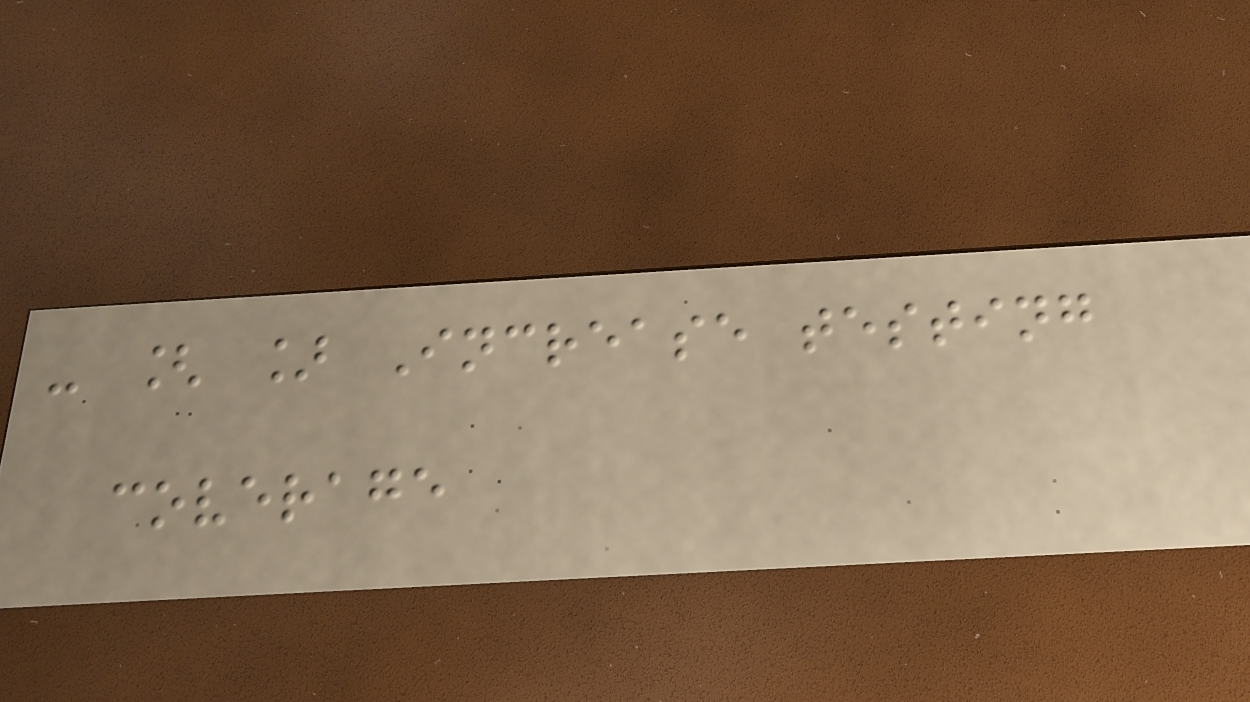- [ ] Increase testing
coverage
